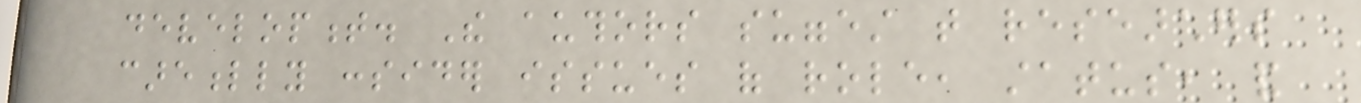development. The authors suggest that researchers
carefully consider issues of role, status, and
